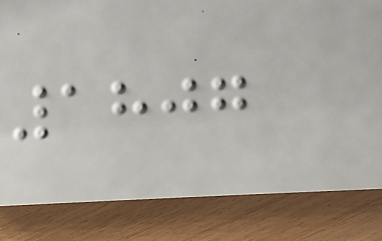1807
